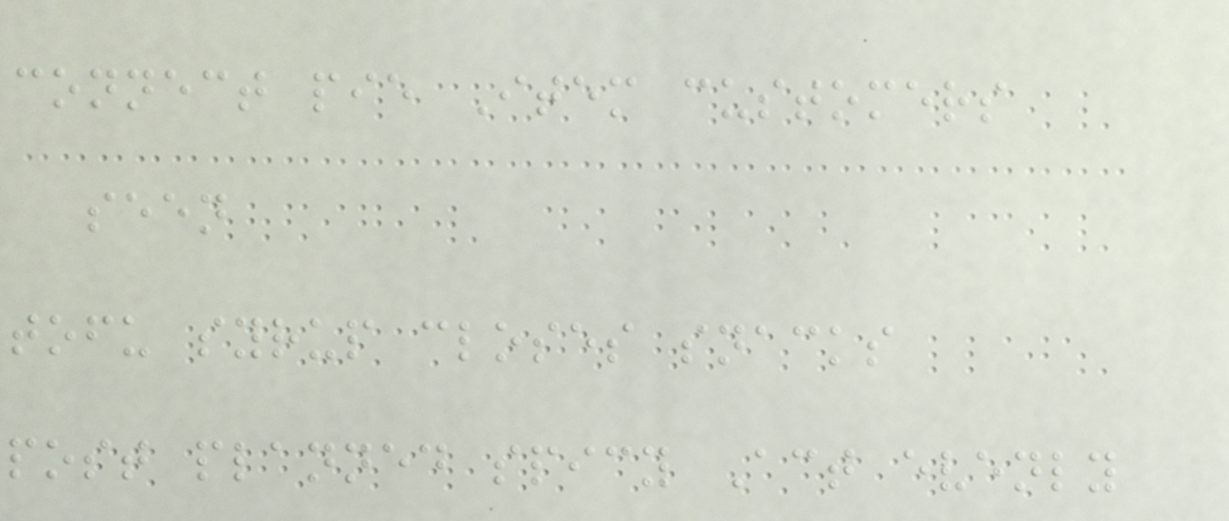connect pie Item customers
seen
tofu syrup closes snacks
post planned spicy Act evenly
